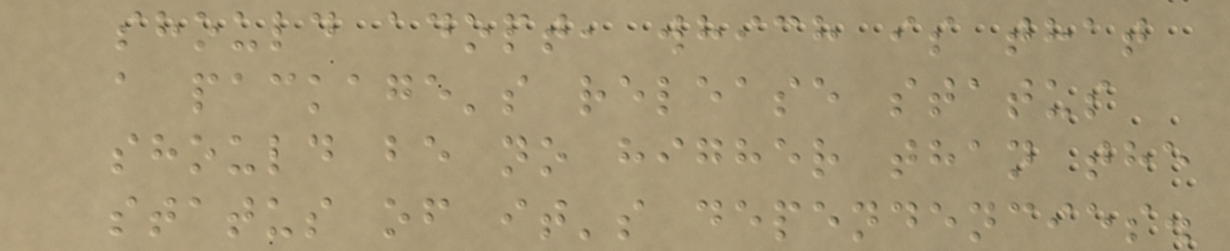should adopt, which is that
a package's release status
should be no higher than the
status of it's dependencies.
